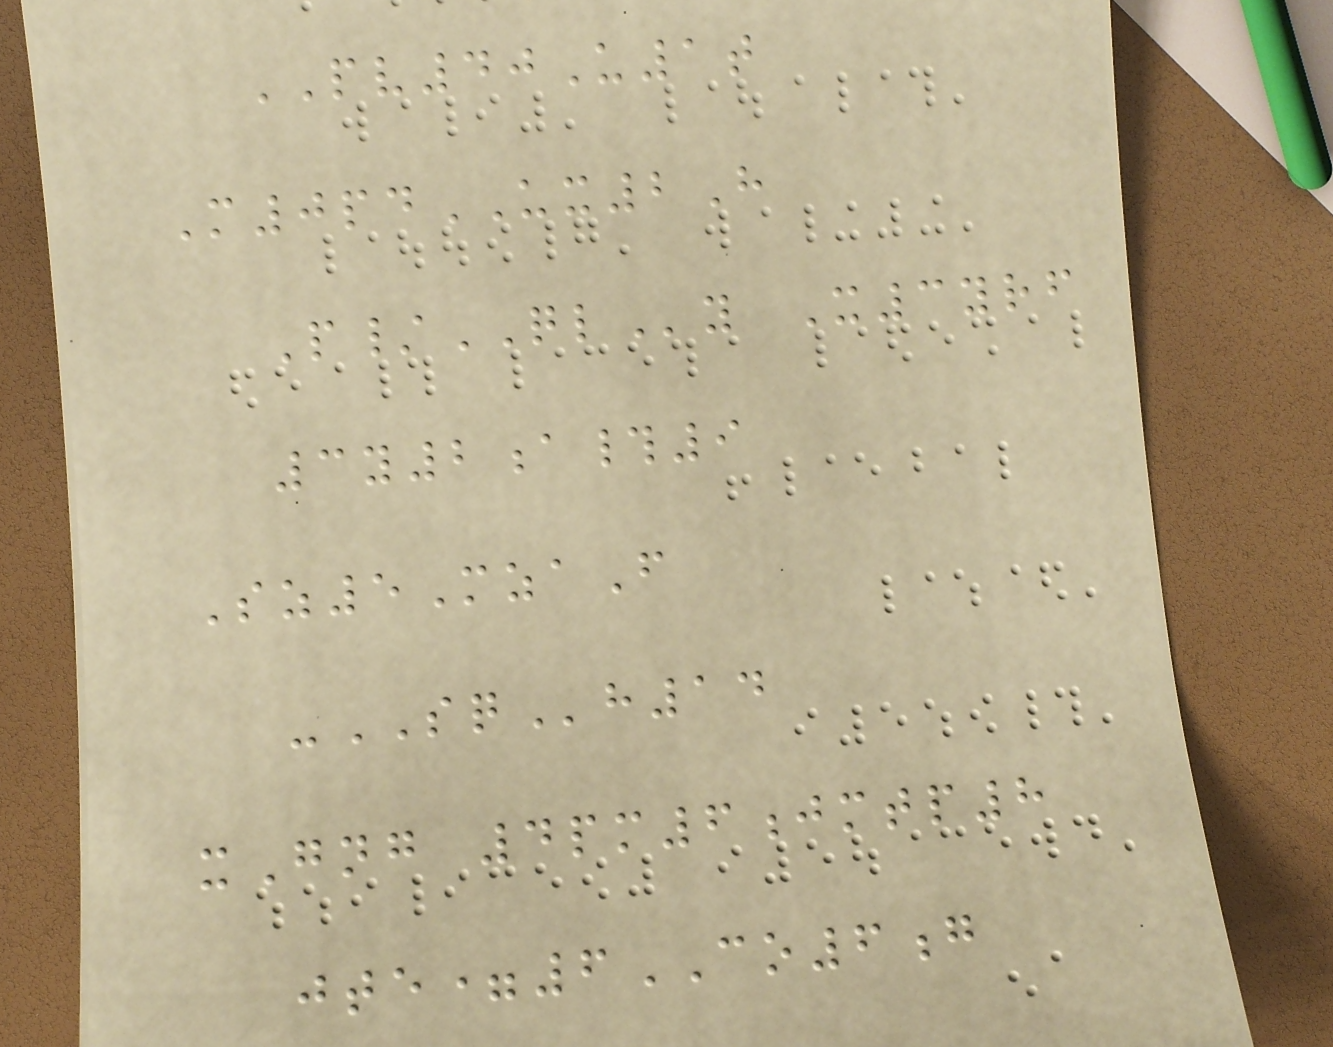PV40U1t
M0pdUX2H
P/QLy X3yrf
3y2a#9
Sz5MzaF
-SQh14
xGng 4pm6jmtp8
jte=6CO6g
